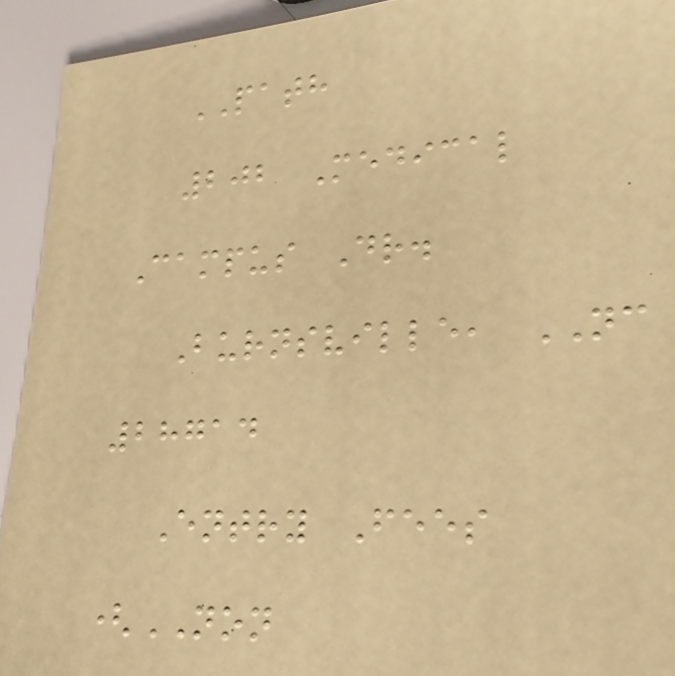PATH
202 Medical
Campus Dr.
Burnsville, NC
28714
Entry Fees
(NON
